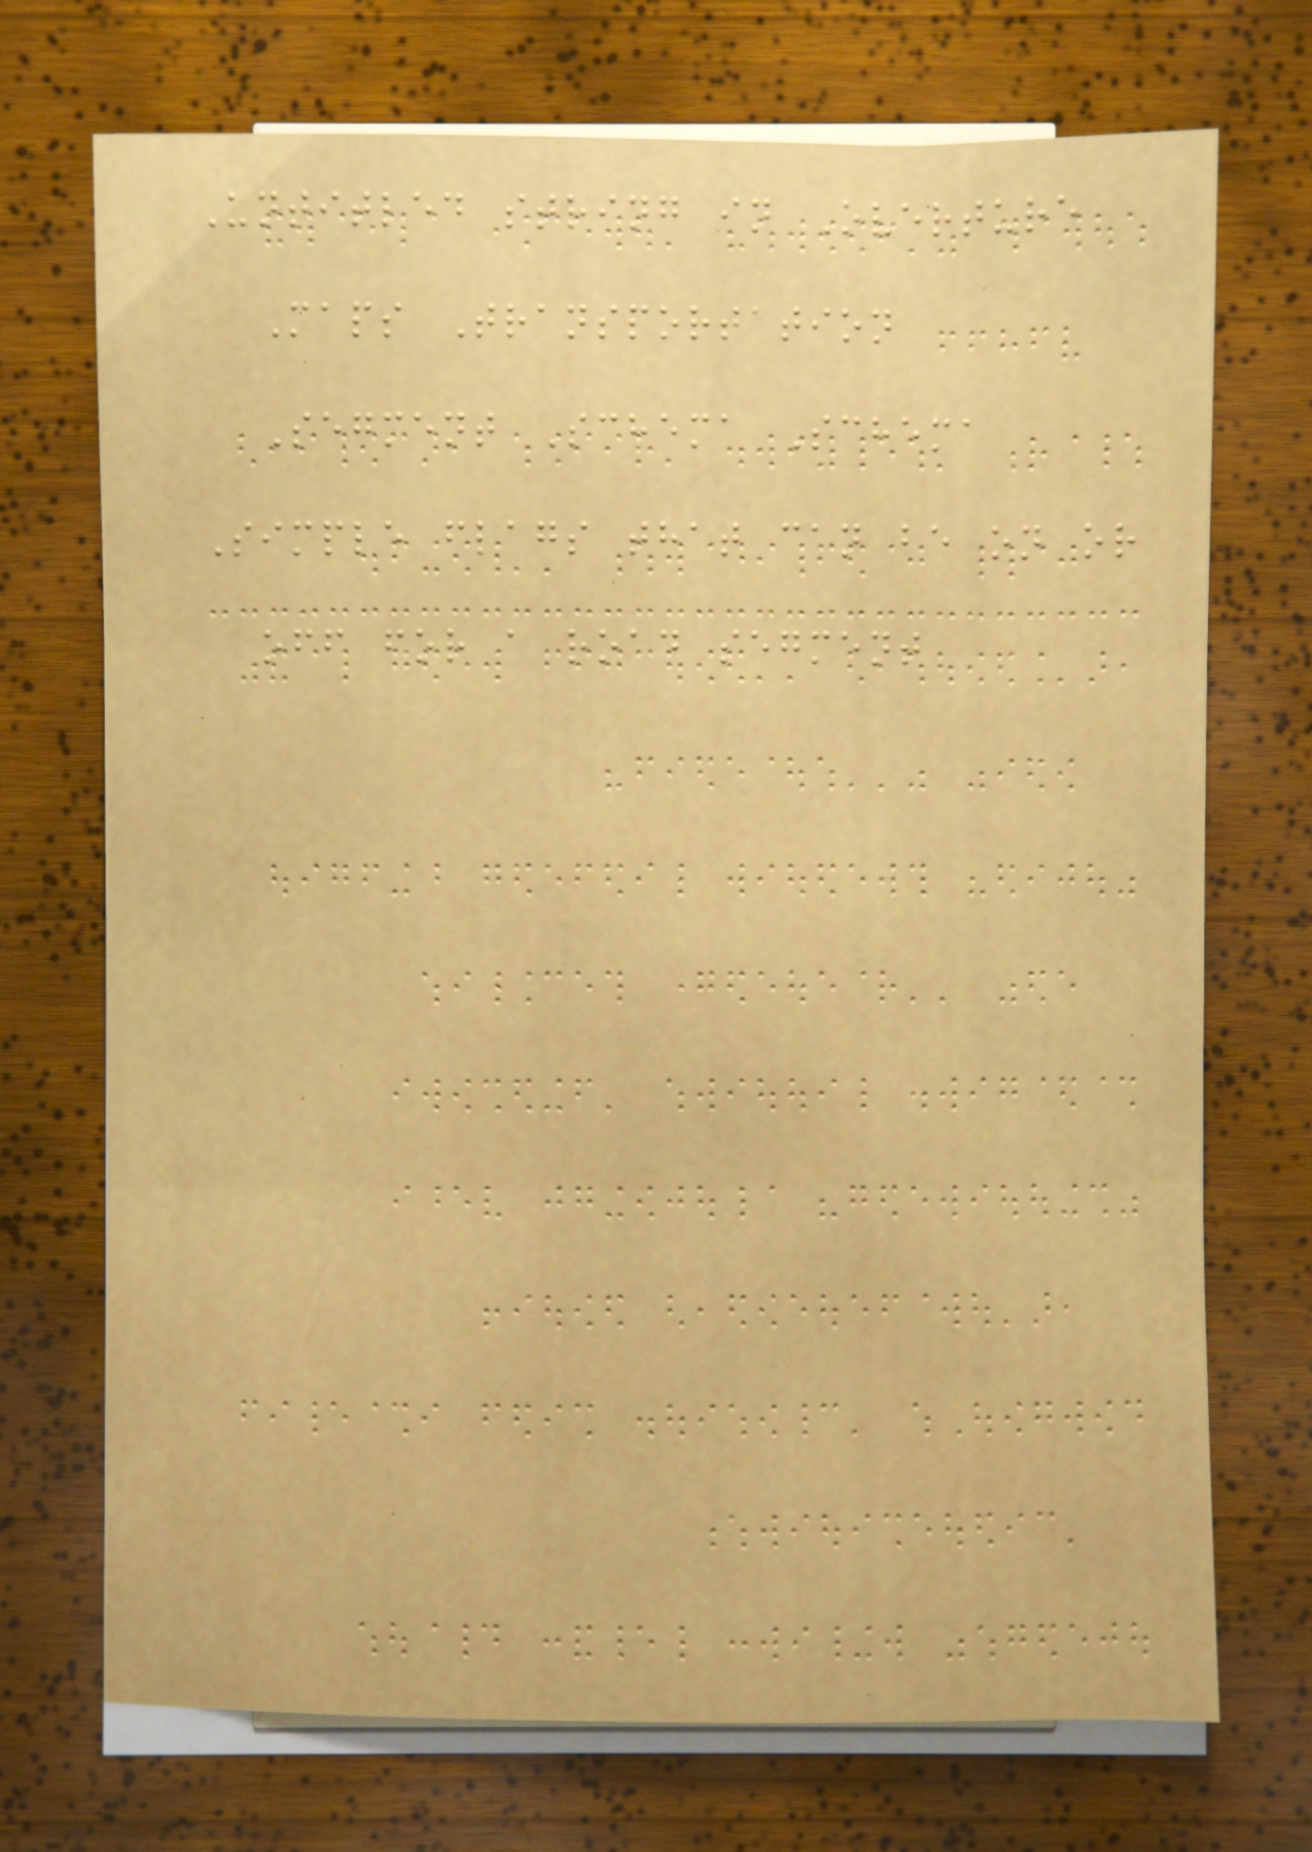Untitled string in Overture
Maps Transportation
Segment Schema Schema
Simple flags that can be on or
off for a road segment
